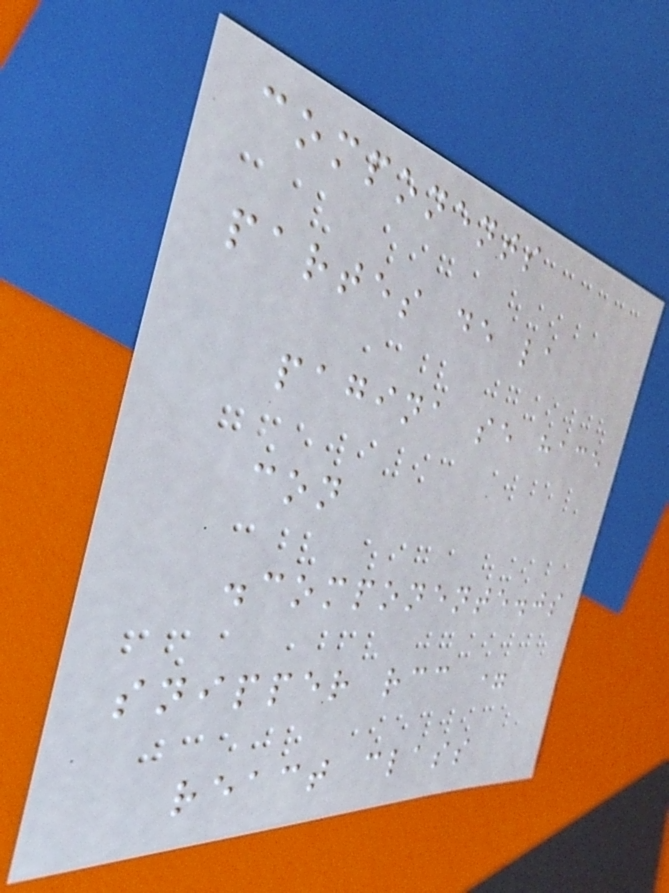components
partes de la
pagina se hace
con
.componente.js
snipper rcc =
react class
